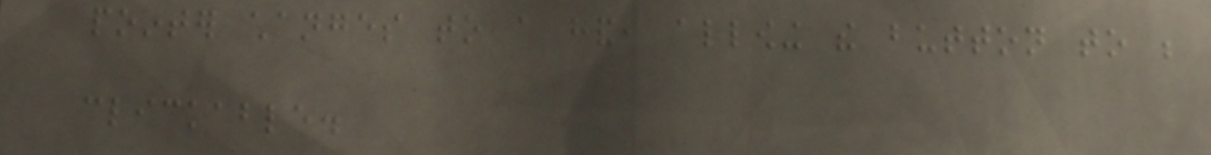pointer changes to a hand, allowing the button to be
clickable.
